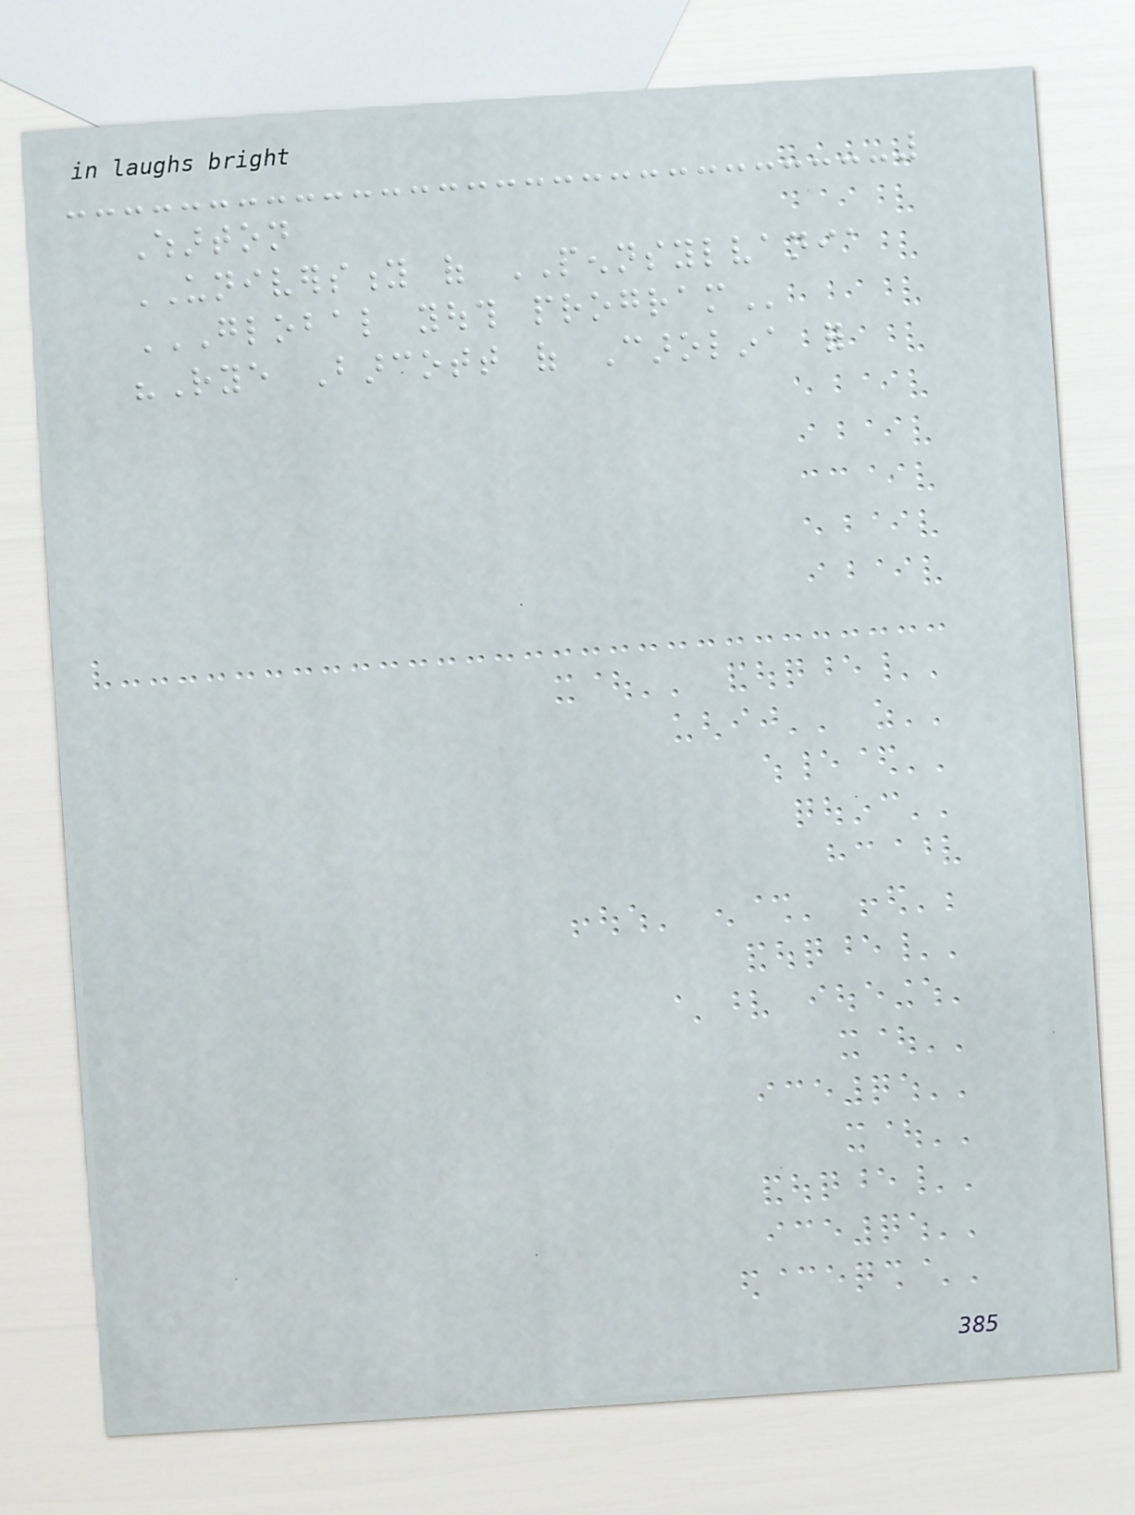Wharton
UNIVERSITY of PENNSYLVANIA
GLOBAL YOUTH PROGRAM
"Rye Barcott of Carolina for
